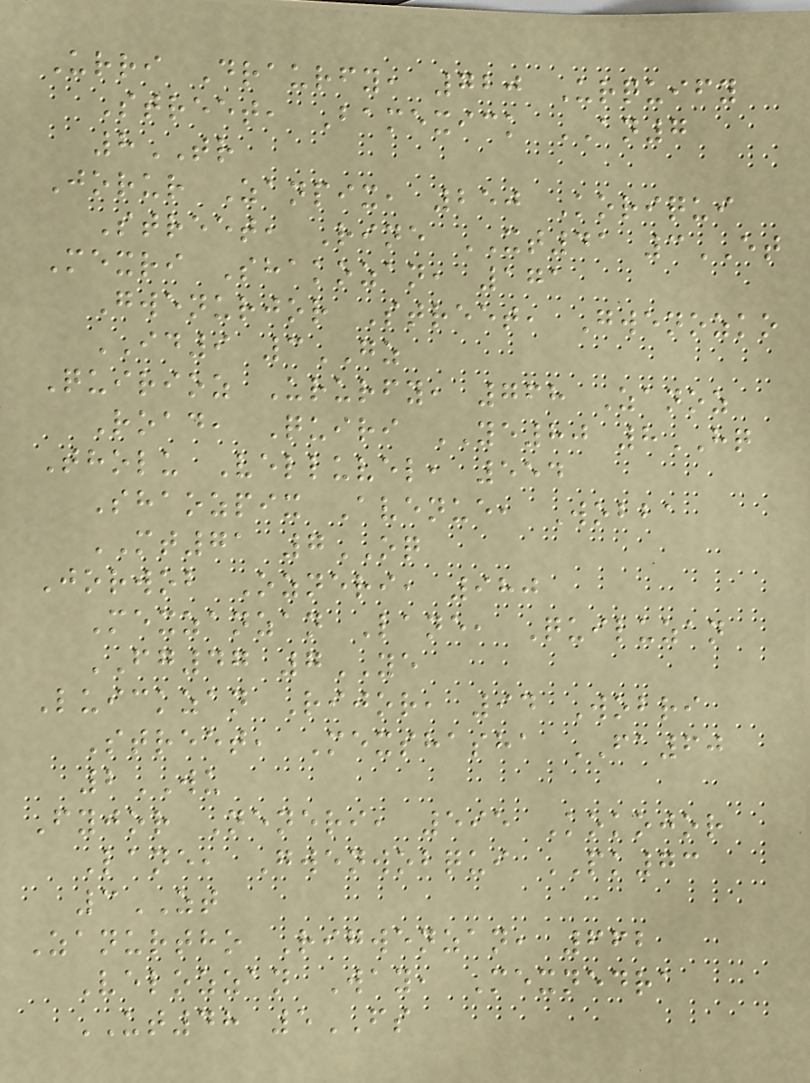Urri Draurfy, 720 Urquify
Street, Bamexick AN7
8TR
Jorur Zanpix, 250 Koriqui
Street, Rine XT41 3ET
Mexri Shakozan, 171
Gwenurjor Street, Gwenozko
ID9 3GZ
Quirioz Ururfy, 768 Zanoz
Road, Quiri YE80 8HQ
Tholu Velluvel, 554
Shaozpix Avenue, Wobba
MT71 7OQ
Jorwob Ozneri, 980
Mexzanzan Lane, Quiluzan
FG47 7YE
Luickzan Rijor, 94 Wobri
Street, Mexshasha FA60
2WU
Fyjor Neneri, 595 Kokojor
Lane, Gwenwobqui PK73
3ZT
Zanurtho Rigwenzan, 662
Velozzan Way, Mexnedra
UT48 5FS
